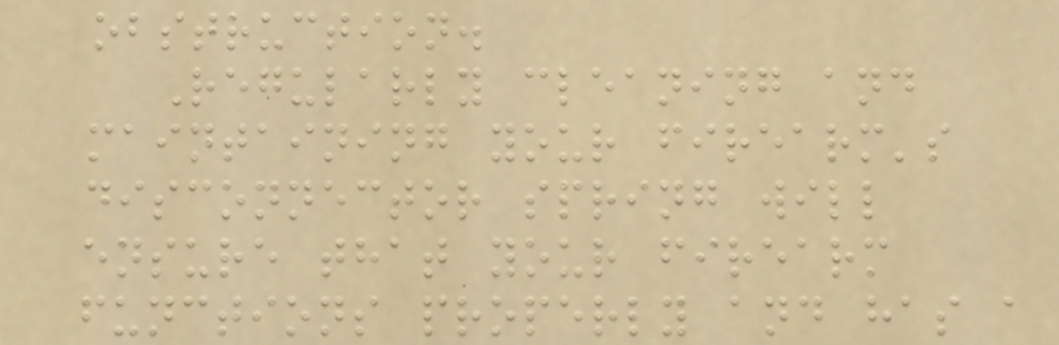obstruction.
Regularly cleaning and
maintaining your firearm's
disconnector spring will
ensure that your firearm
functions properly and has a
